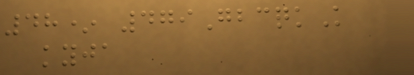48* 479GbcqkK
kyja
